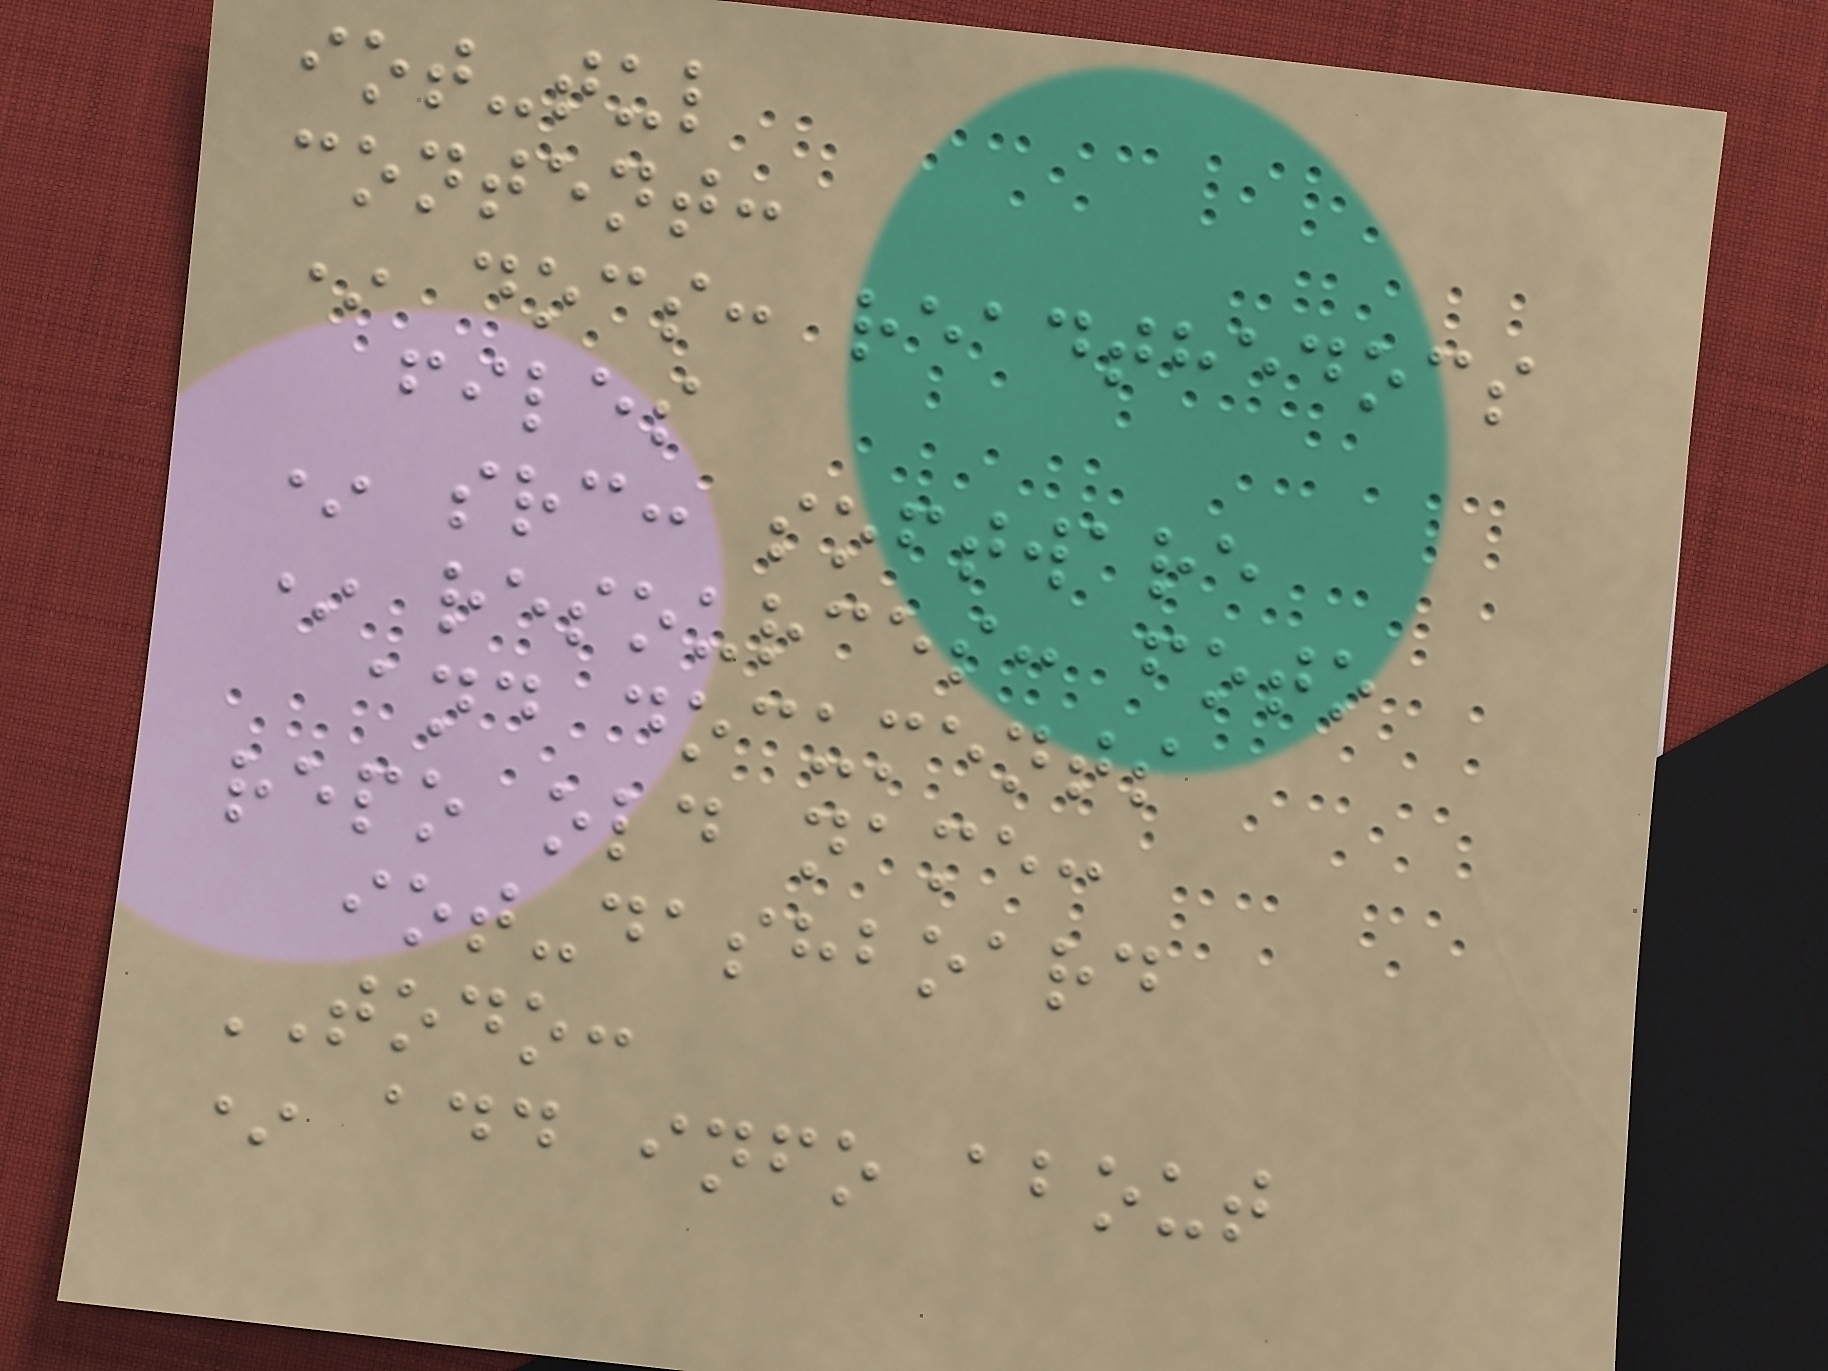iot-tul
content:
* docs: readthedocs
files
* src: software
* resources: foto
and documents
repo old name:
iot-dashboard
TODO:
* add info about
